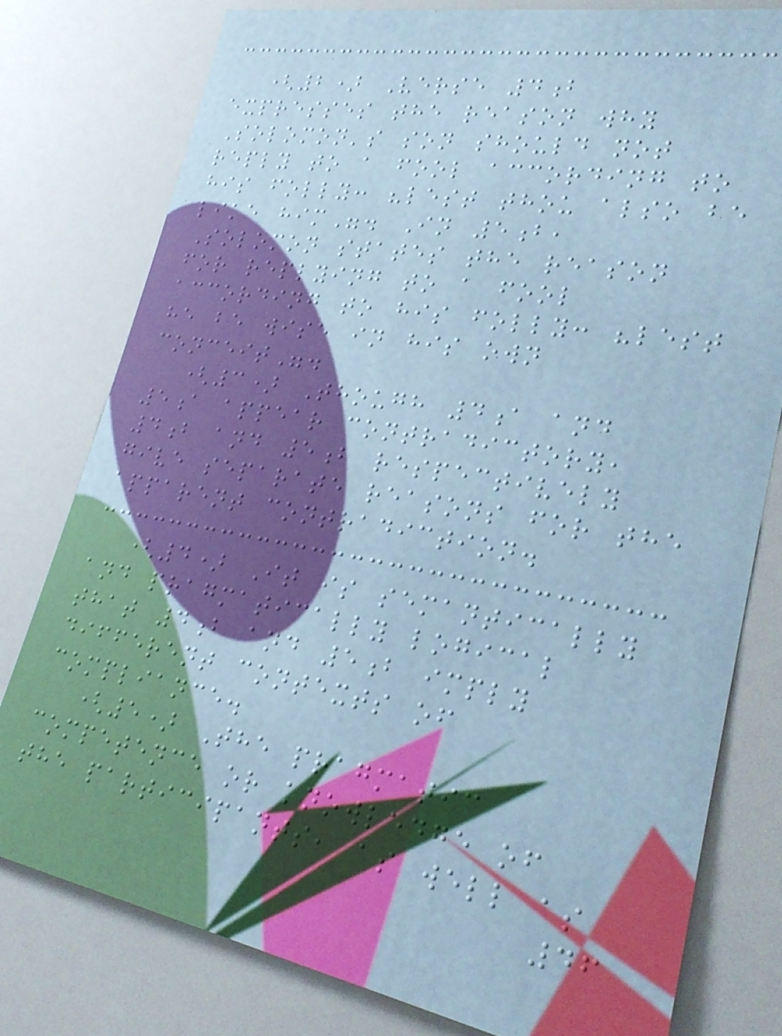(2) Verse 4b
expresses the reason why
Solomon's son should not
reply to a fool according to
his folly: "lest thou also be
like him". In 5b,
Solomon states the reason
for replying to a fool
according to his folly: "lest
he be wise in his own
conceit".
(3) Though 4a and
5a appear contradictory,
4b and 5b respectively
give separate reasons for the
apparent contradiction.
(4) It is semantically
and pragmatically logical
that 4b and 5b imply
different contexts of
compliance.
(5) The pragmatic
competence or knowledge of
the participants, as well as
46
